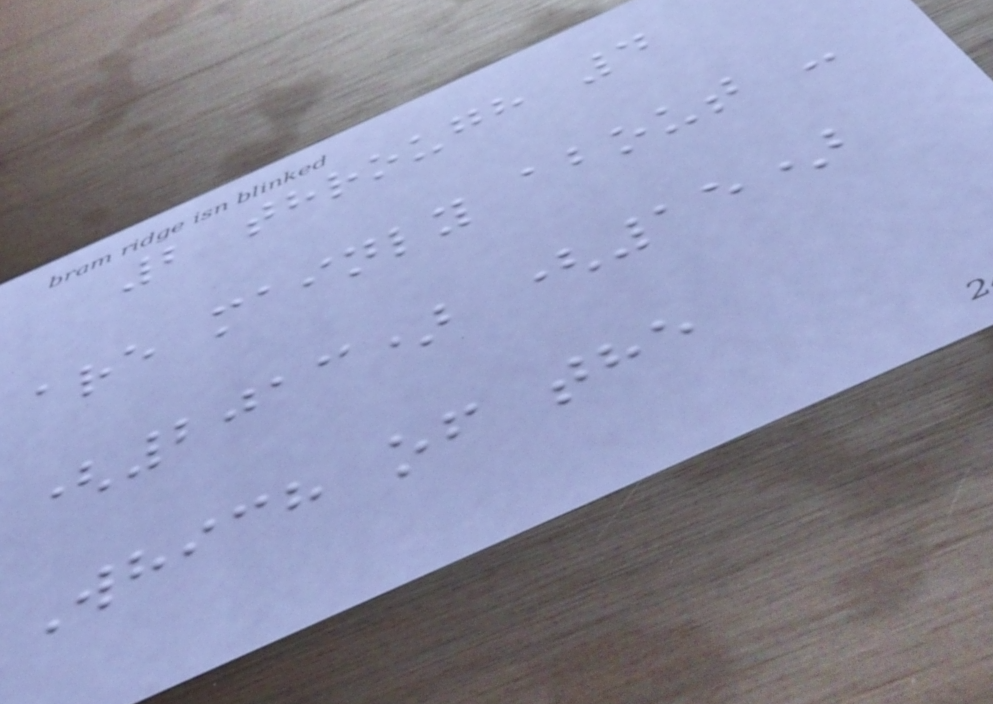2 through 4
are mainly about -
(2013) (15)
Which of the
